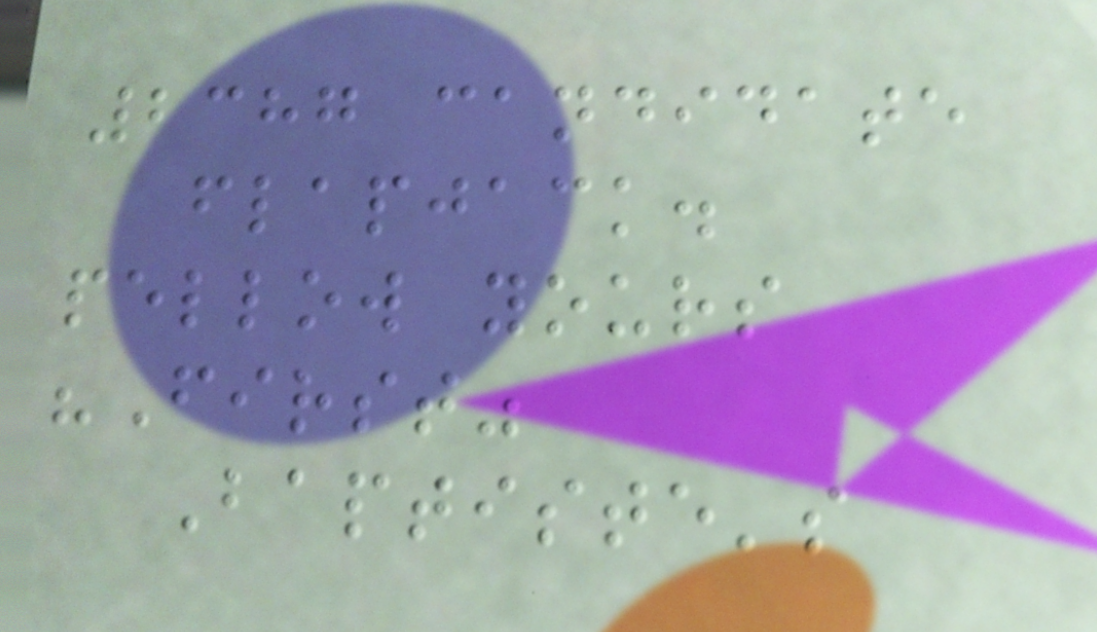2387 candidate
flapjack.
pellow yours
"First"
Baptiste's
